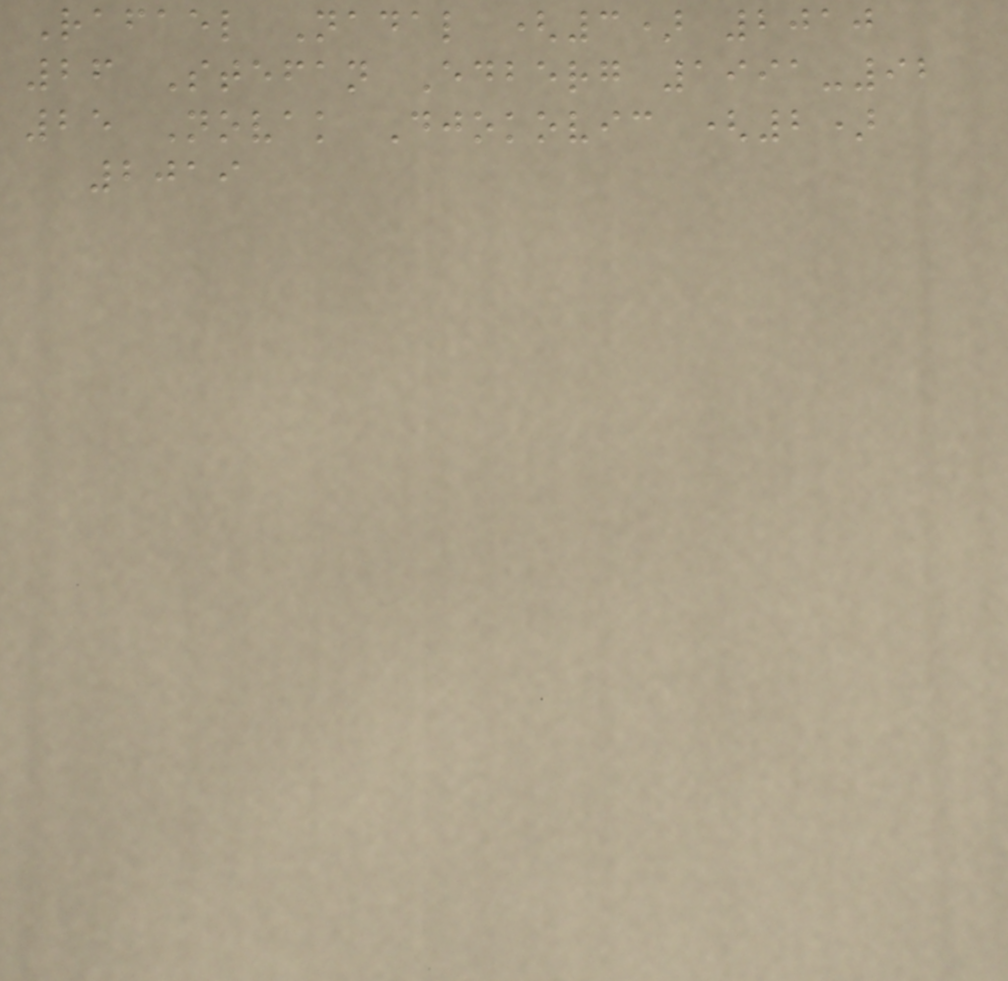Rafael Nadal (3) 2010
26 Stefan Edberg 1991-92
25 Novak Djokovic (2)
2019
